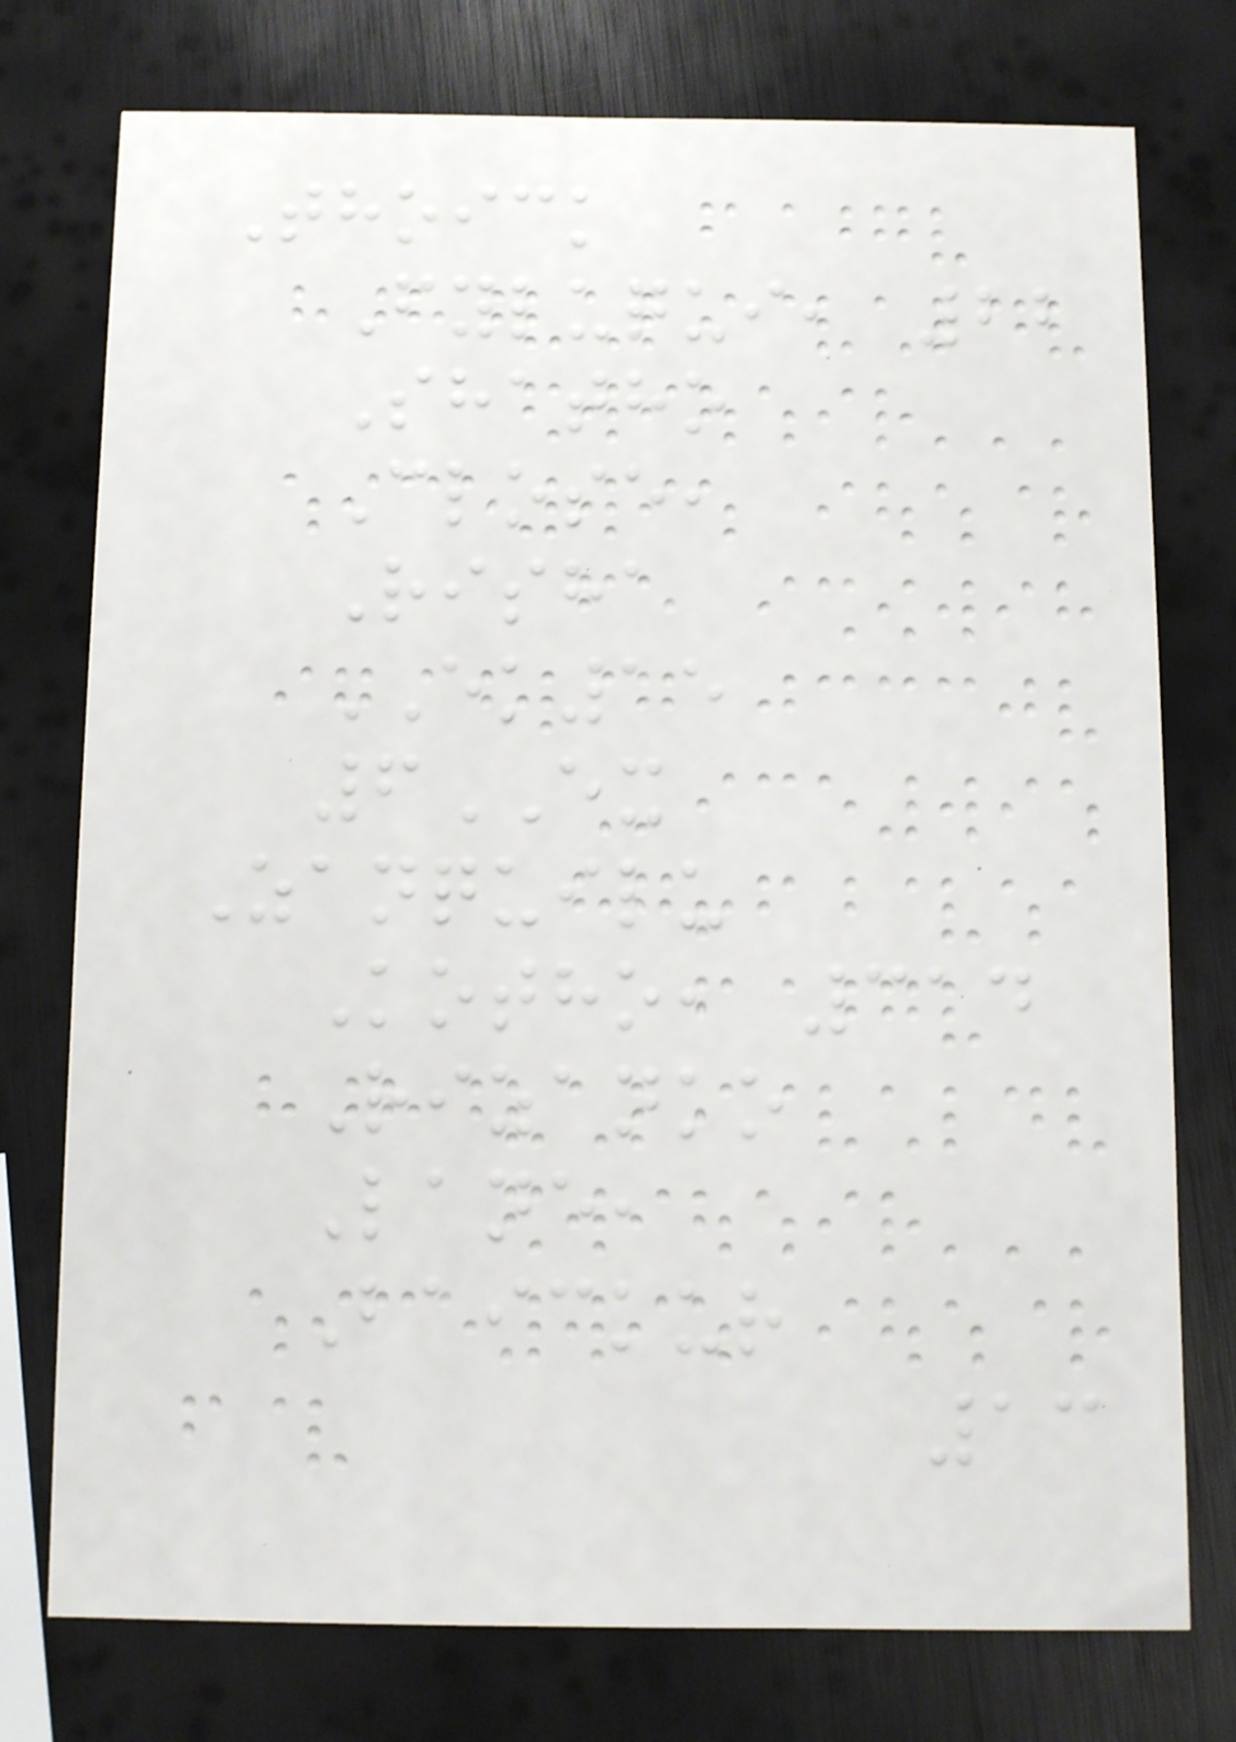Thoick
Fyluqui, 22
Shatho
Close,
Risha
EK15
6EX
Zanquilu
Kotho, 314
Rizanko
Lane,
Baickur
13
